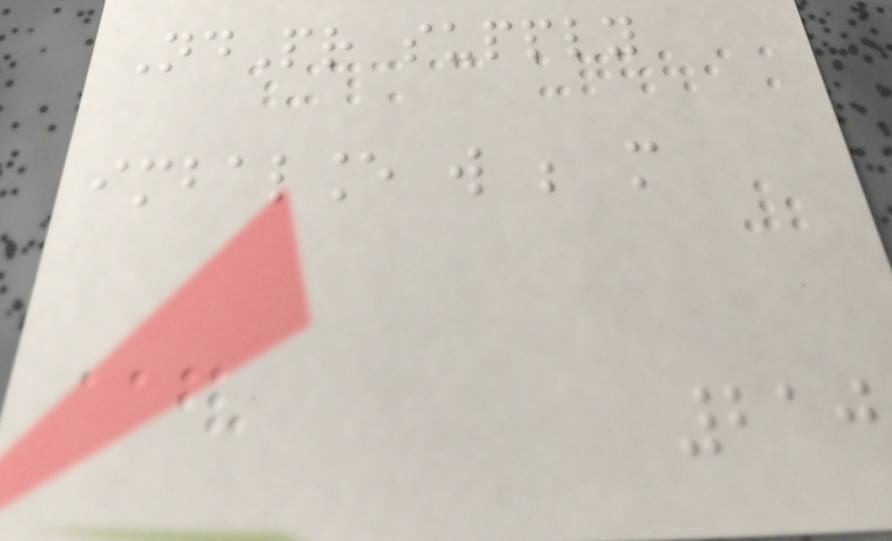NdPr supply
imbalance will be more
210
